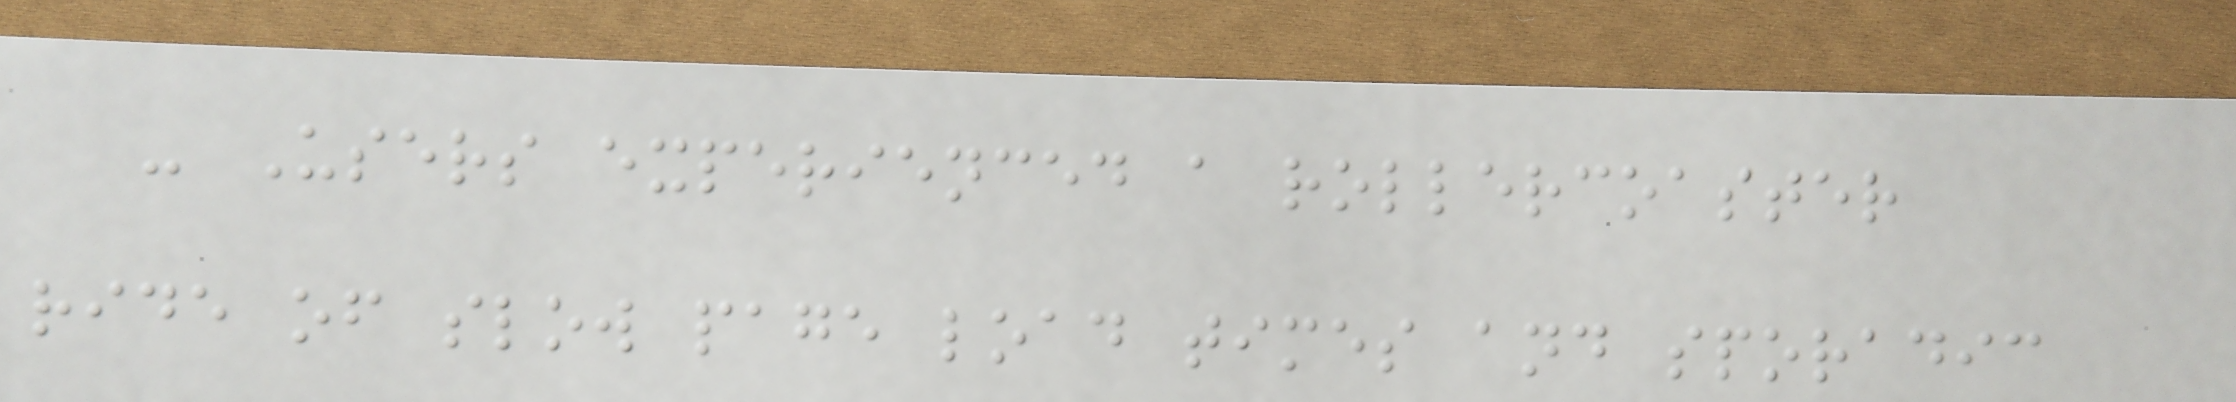- Users experienced a rollercoaster
ride of slow page load times and sporadic
